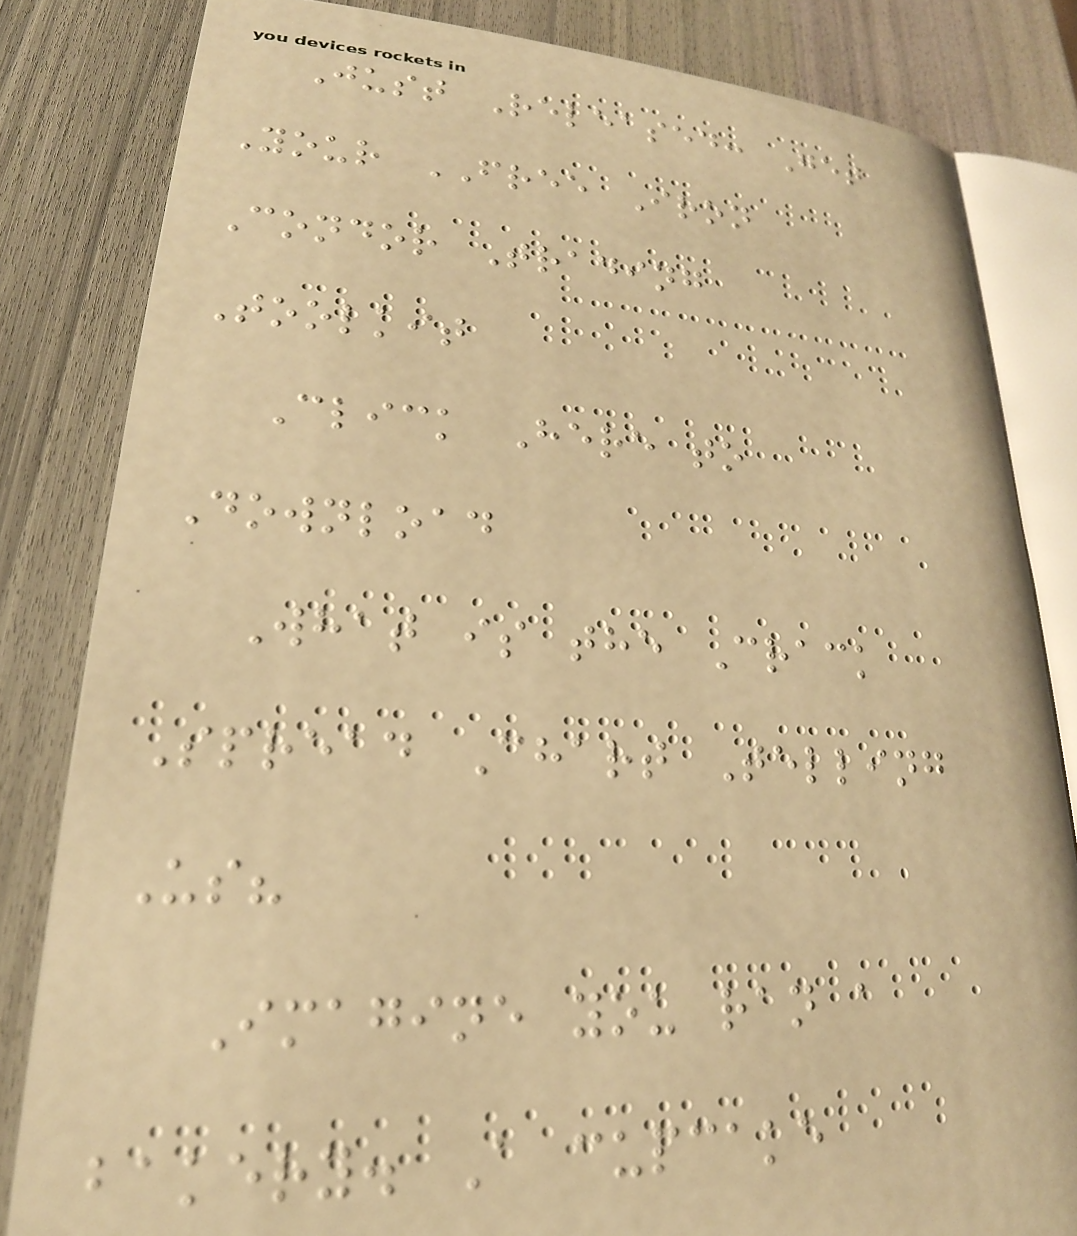Just Released: Get
Your FREE Iron
Condor Trading
Toolkit
Click Here to
Download
What is the Crack
Spread Chart Telling
Us?
Imagine you ran a
bakery. A cupcake
